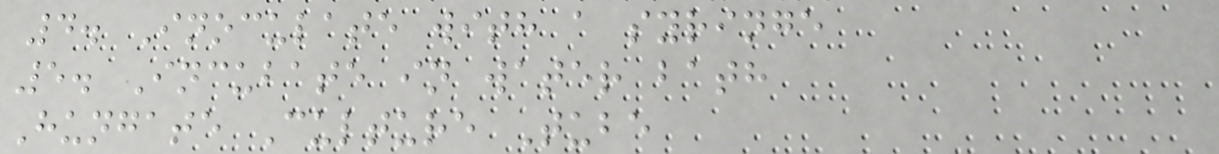4. Inoculate with a syringe
5. Incubate in water bath
Hungate Culture Tube
